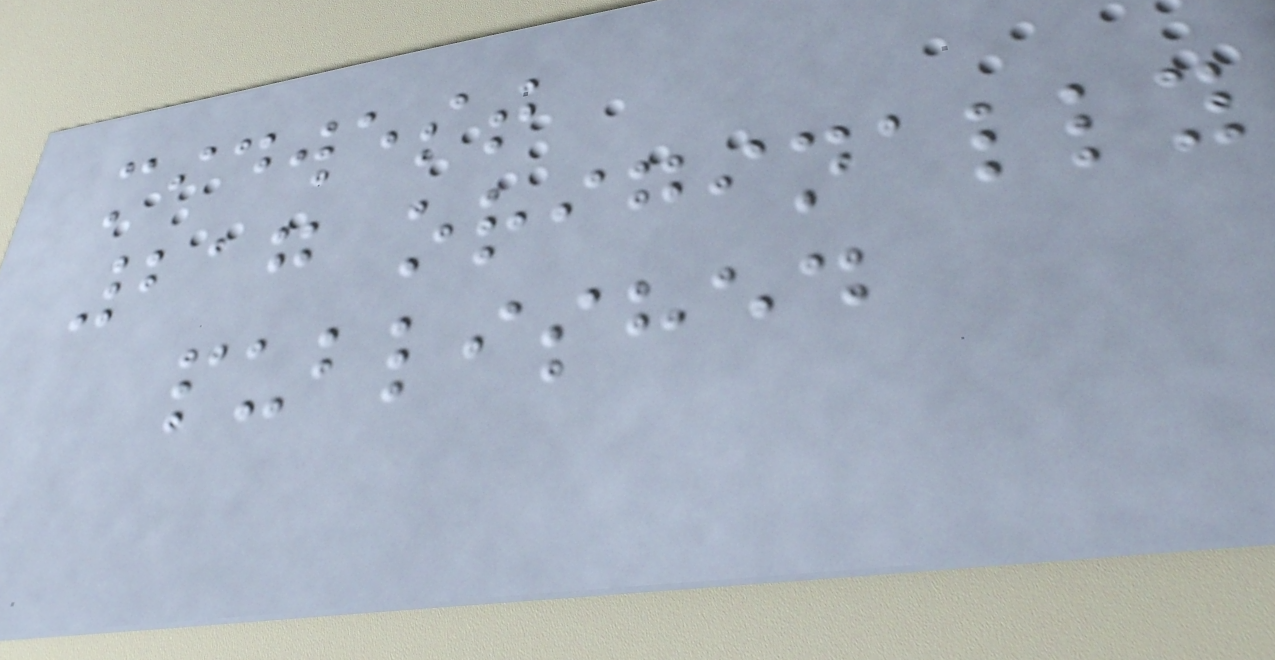midwest
217 originally
published
